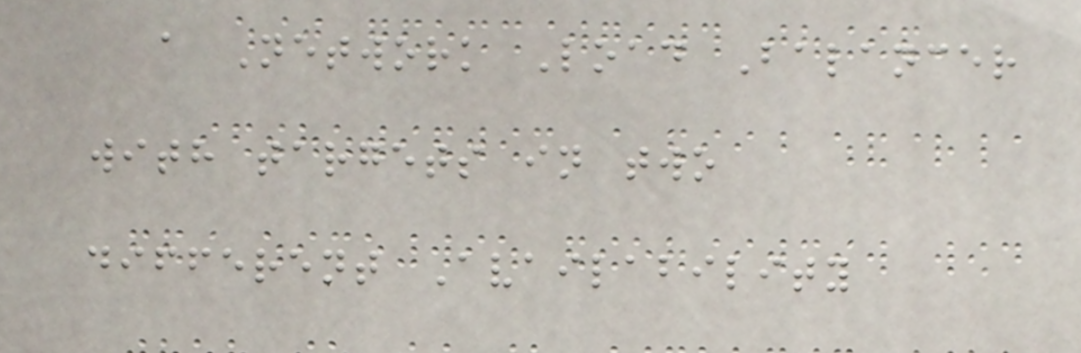a Network Load Balancer
with targets in two
different Availability
